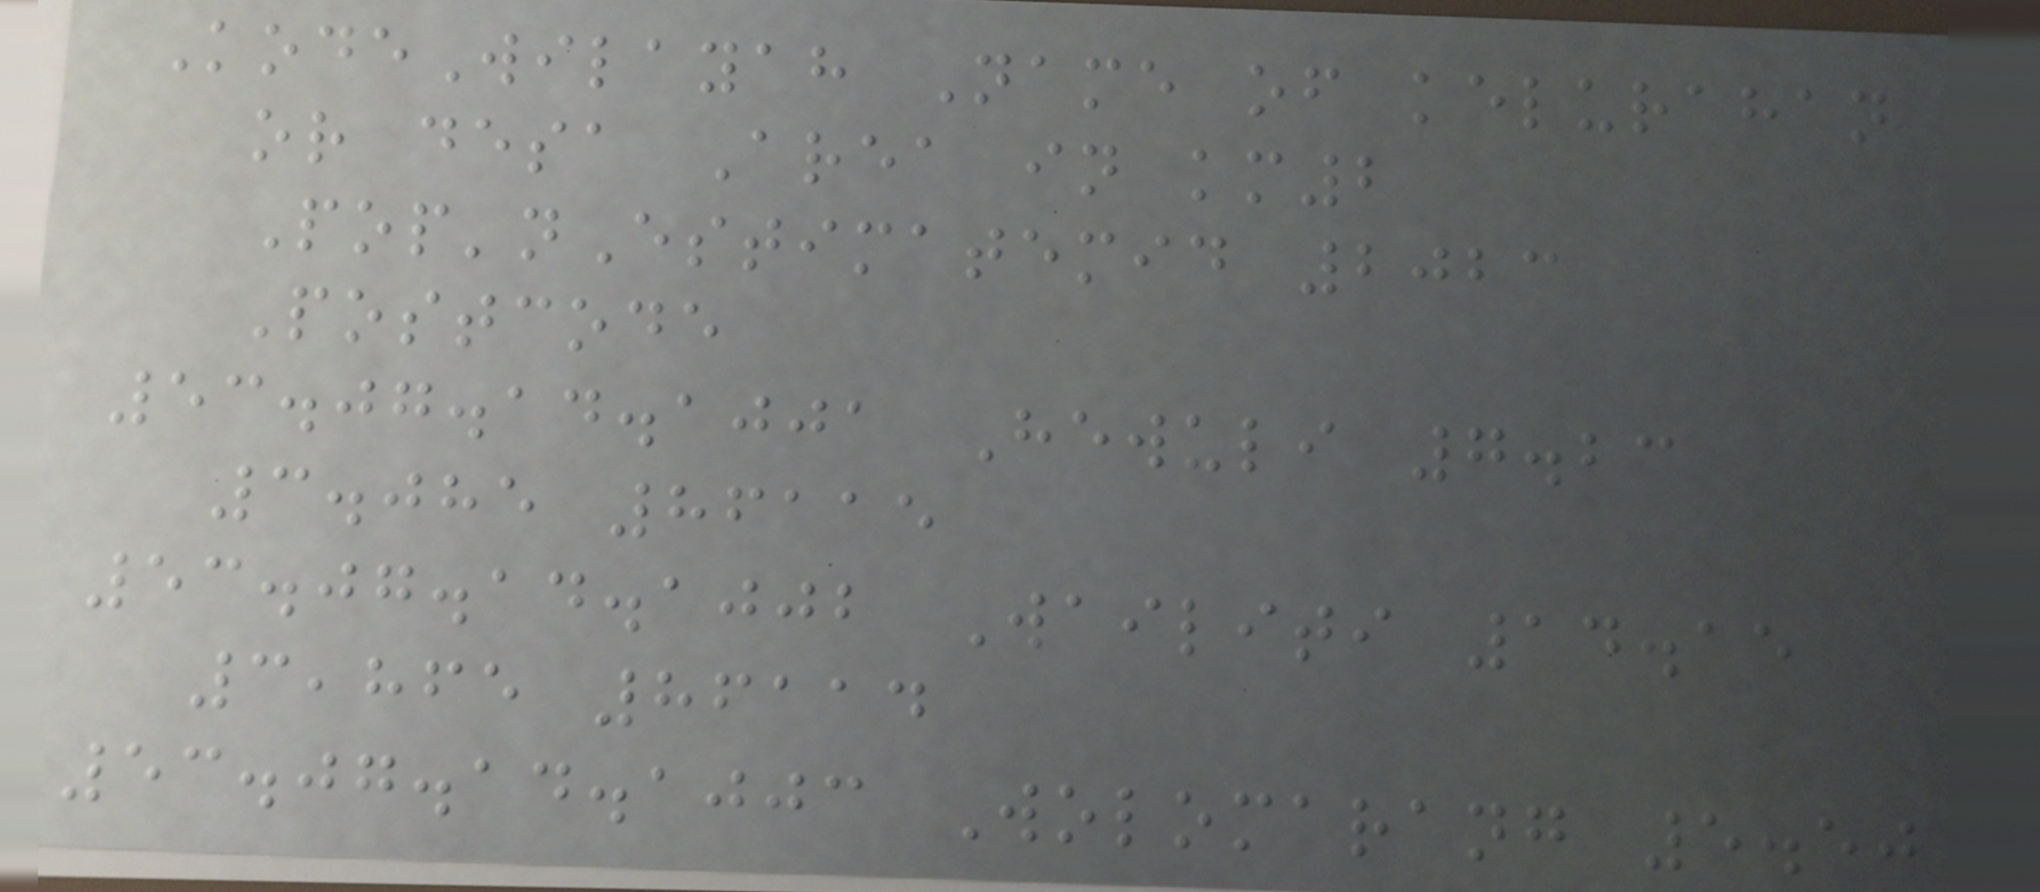KodeWilayah Name of kelurahan
or desa Area in km2
Pop'nEstimatemid 2023
Postcode
53.07.14.1001 Hewuli 7.23
3.085 86115
53.07.14.1002 Wailiti 14.15
3,865 86114
53.07.14.1003 Wolomarang 5.50
